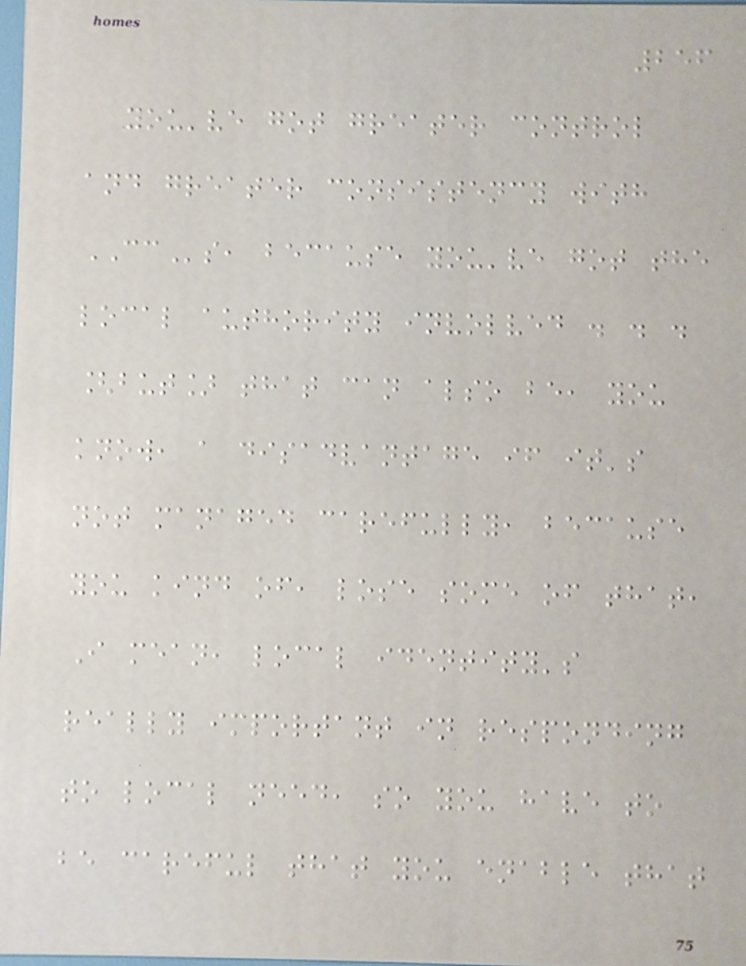256
you've got greater control
and greater consistency with
CCs, because you've got the
local authority involved . . .
[but] that can also be, you
know, a disadvantage if it's
not managed carefully, because
you kind of, lose some of that,
I mean, local identity's
really important in responding
to local need, so you have to
be careful that you enable that
